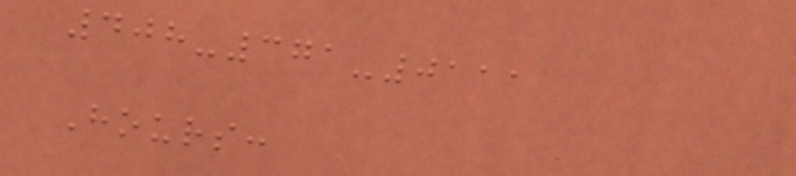408-371-0111
Hours:
